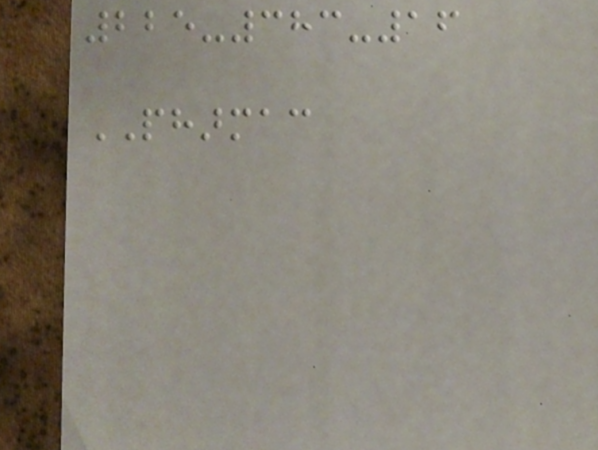225-383-16
PHARMAC
